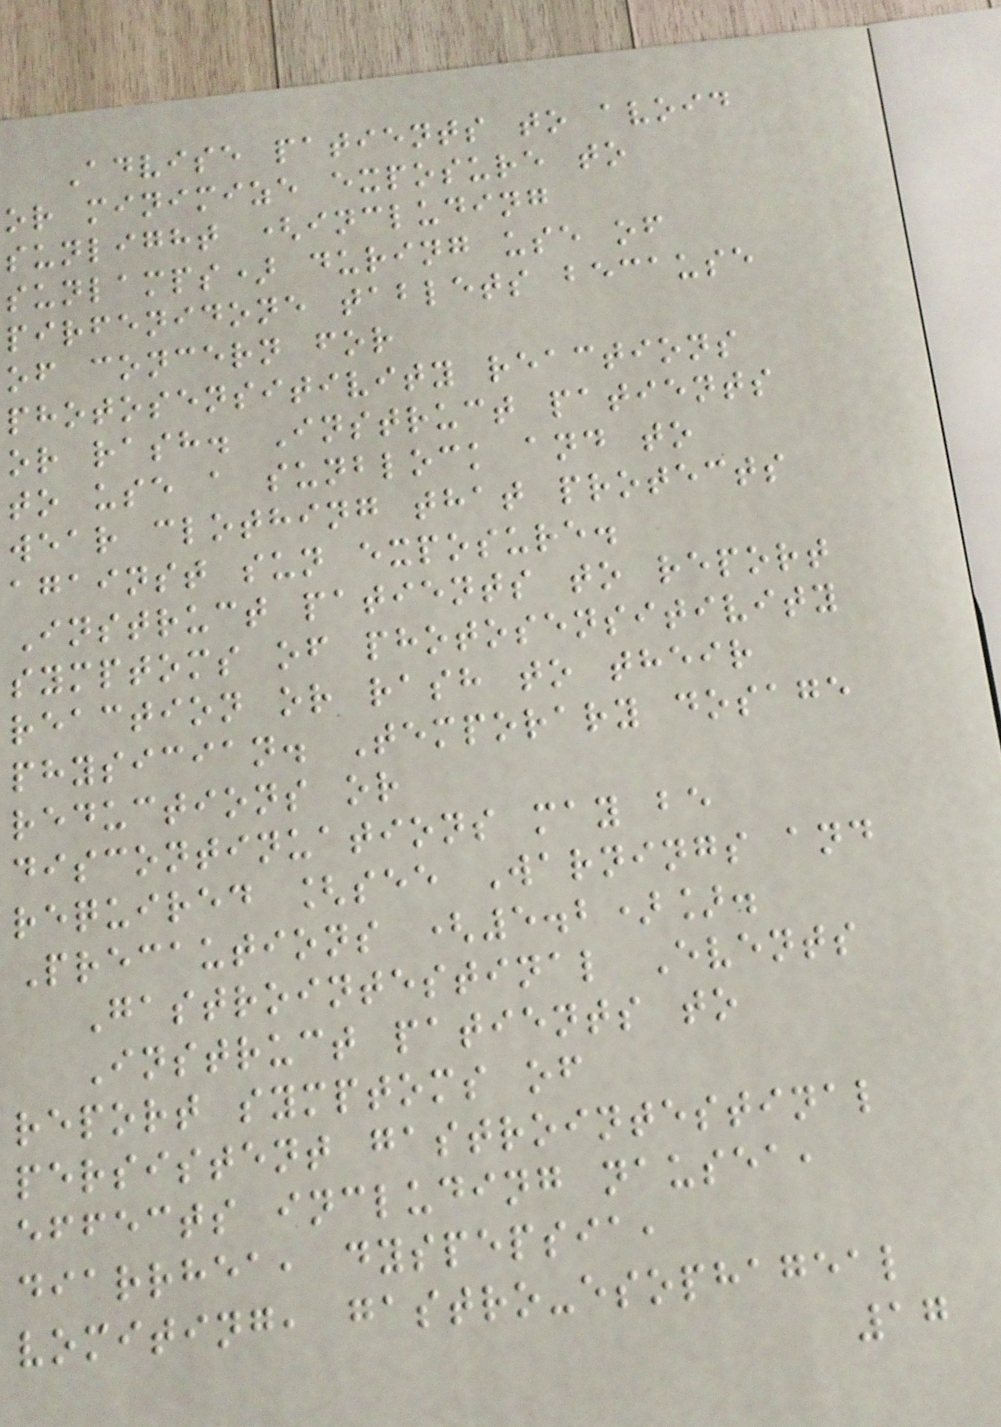Advise patients to avoid
or minimize exposure to
sunlight (including
sunlamps) during use of
pirfenidone tablets because
of concern for
photosensitivity reactions
or rash. Instruct patients
to use a sunblock and to
wear clothing that protects
against sun exposure.
Instruct patients to report
symptoms of photosensitivity
reaction or rash to their
physician. Temporary dosage
reductions or
discontinuations may be
required [see Warnings and
Precautions (5.2)].
Gastrointestinal Events
Instruct patients to
report symptoms of
persistent gastrointestinal
effects including nausea,
diarrhea, dyspepsia,
vomiting, gastro-esophageal
17
